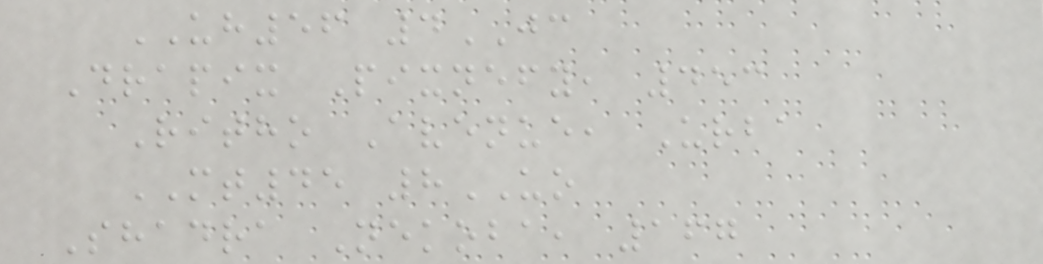UH56 4JC
Drapix Pixnefy, 453
Ritho Avenue, Urba
MT45 8UO
Shadra Nekoba, 167
